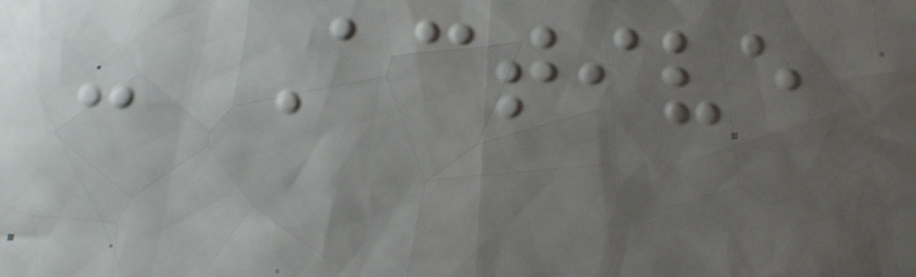- Active
